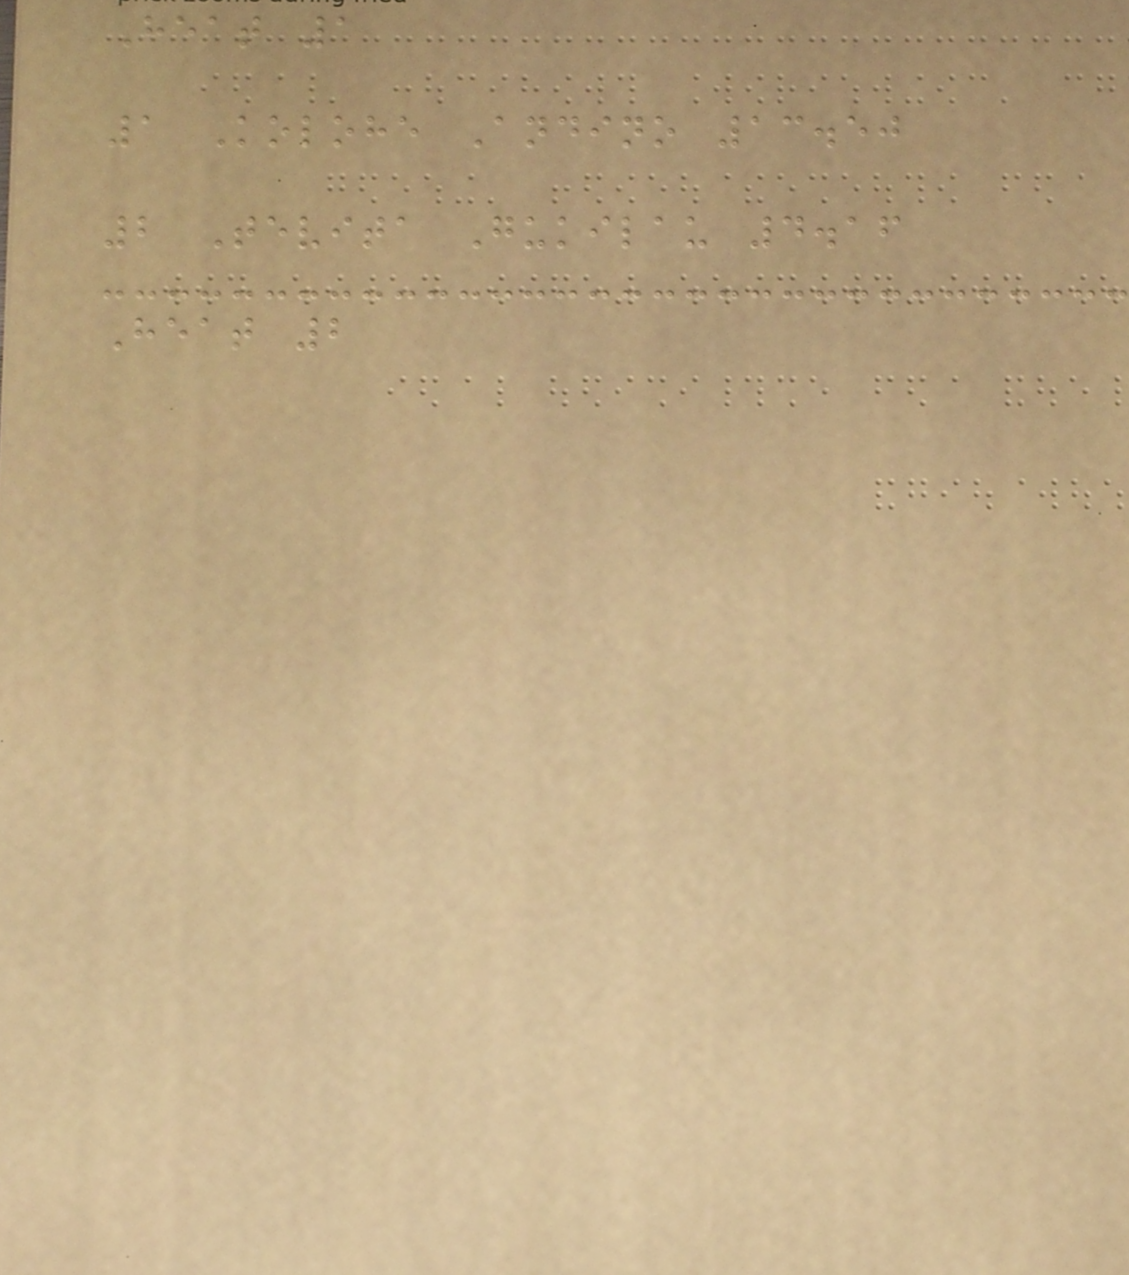Heat 1
1 Kolohe Andino 13.50
2 Tevita Gukilau 4.16
Heat 2
